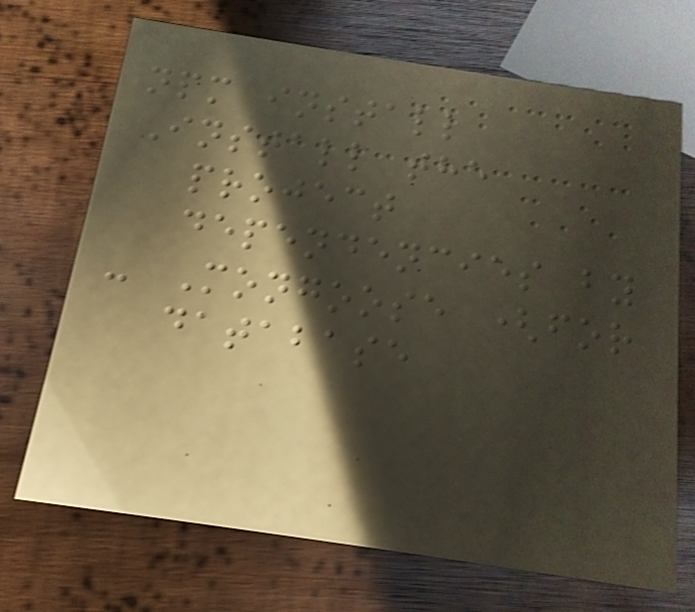npm install
Install the
project
dependencies by
- Mongoose (for
database
